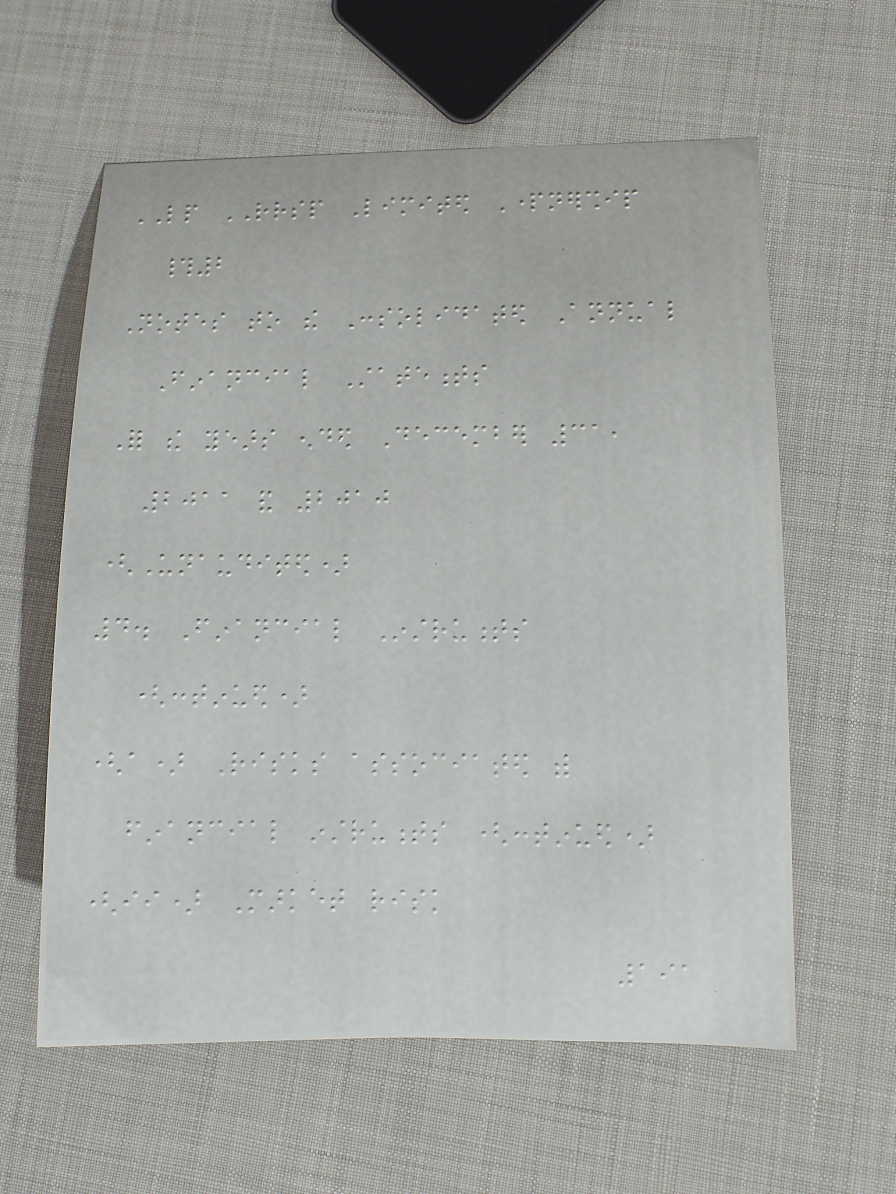LP RRSP Limited Partnership
#2
Notes to the Consolidated Annual
Financial Statements
For the years ended December 31,
2011 and 2010
(Unaudited)
4. Financial Instruments
(continued)
(a) Risks associated with
financial instruments (continued)
(ii) Market risk
191
